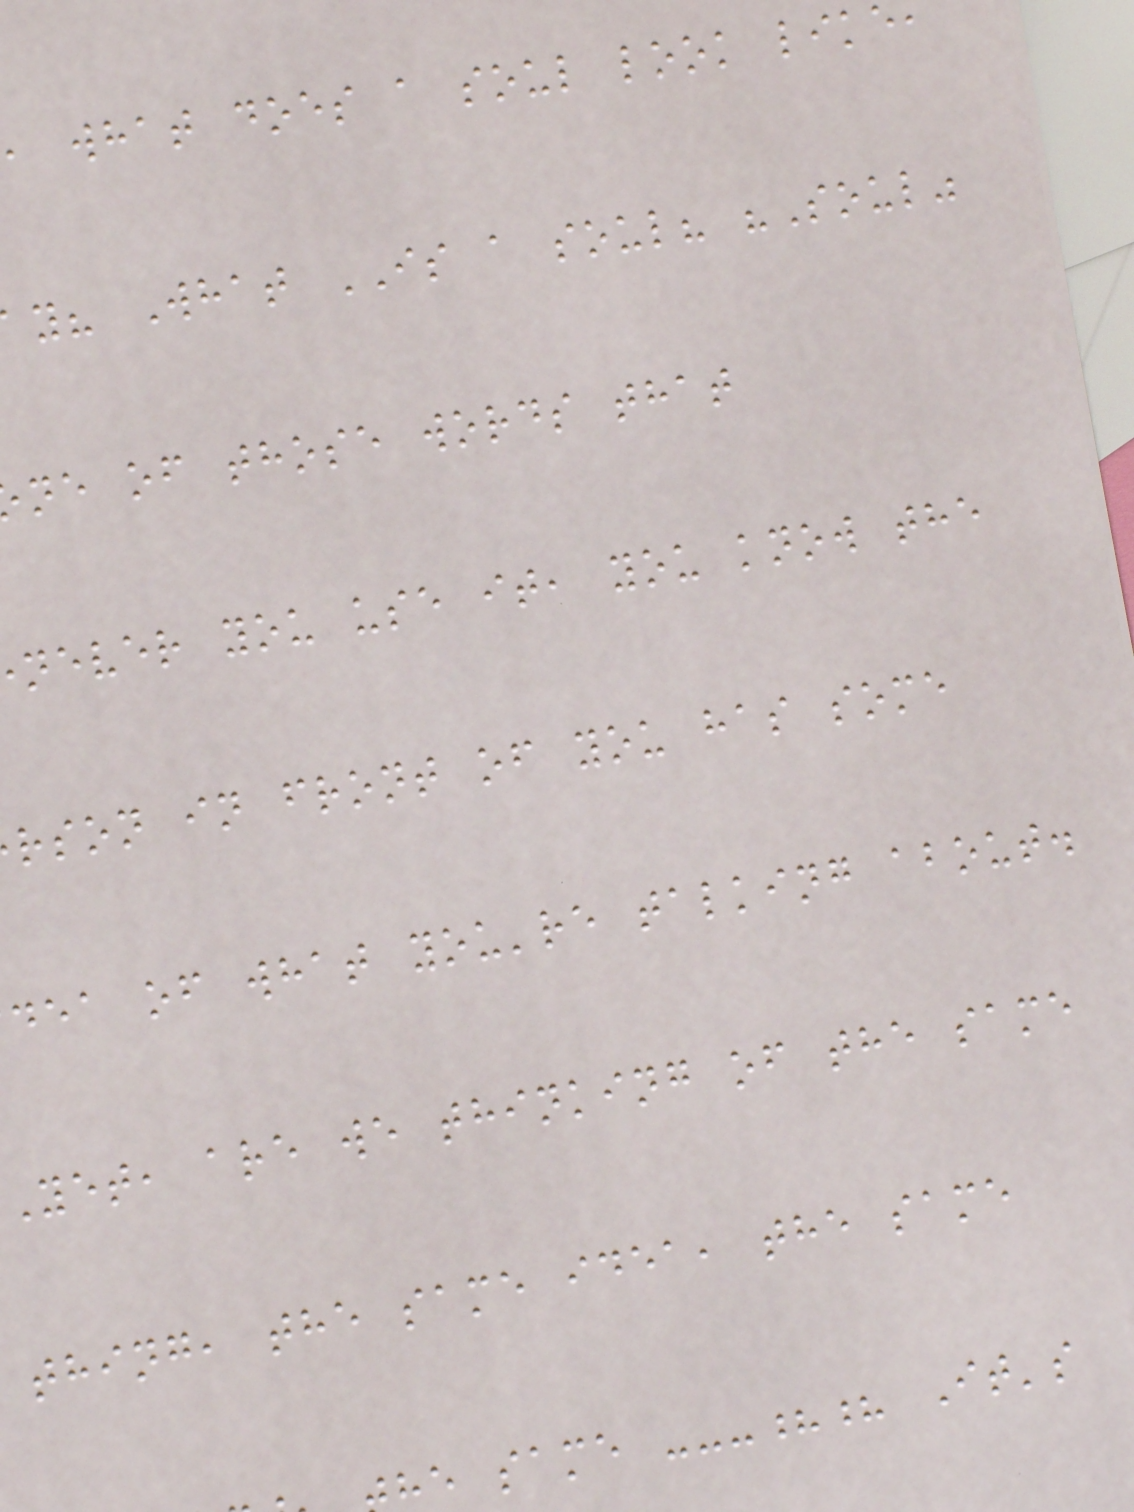, what does a soul look like
y? What IS a soul? "Soul"
ne of those words that
never you use it, you know the
rson in front of you has some
dea of what you're talking about.
Yet, are we thinking of the same
thing, the same idea, the same
e same ---?? It's
